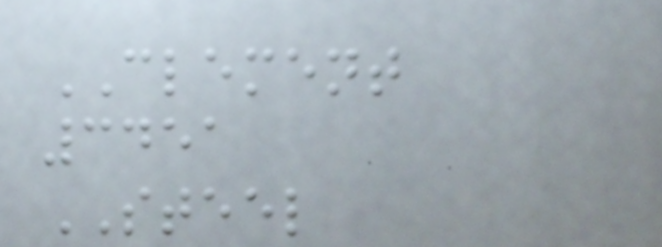CLEMENT
3451
STEEL
